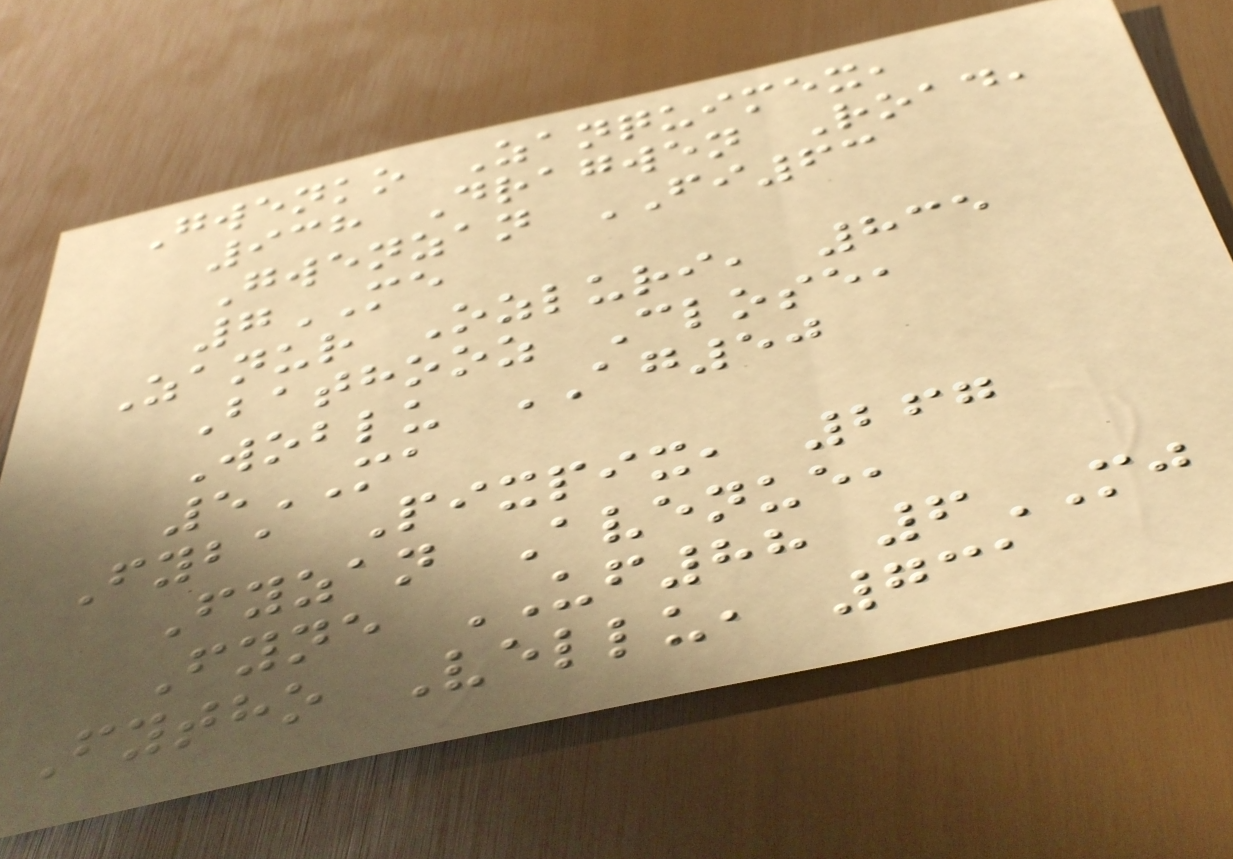Gwenko Zanquimex,
938 Dragwen Road,
Gwenzan FI63
7ME
Zanur Ozluri, 835
Bathooz Close,
Woblu AG50
5MA
Fyba Pixpix, 267
Fyzan Avenue,
Fyne UF88 6MJ
Fytho Vellu, 731
